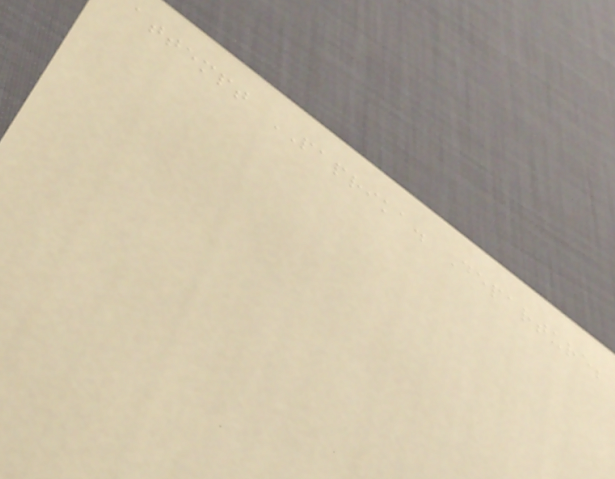attempt PAPRIKA. Departure;
